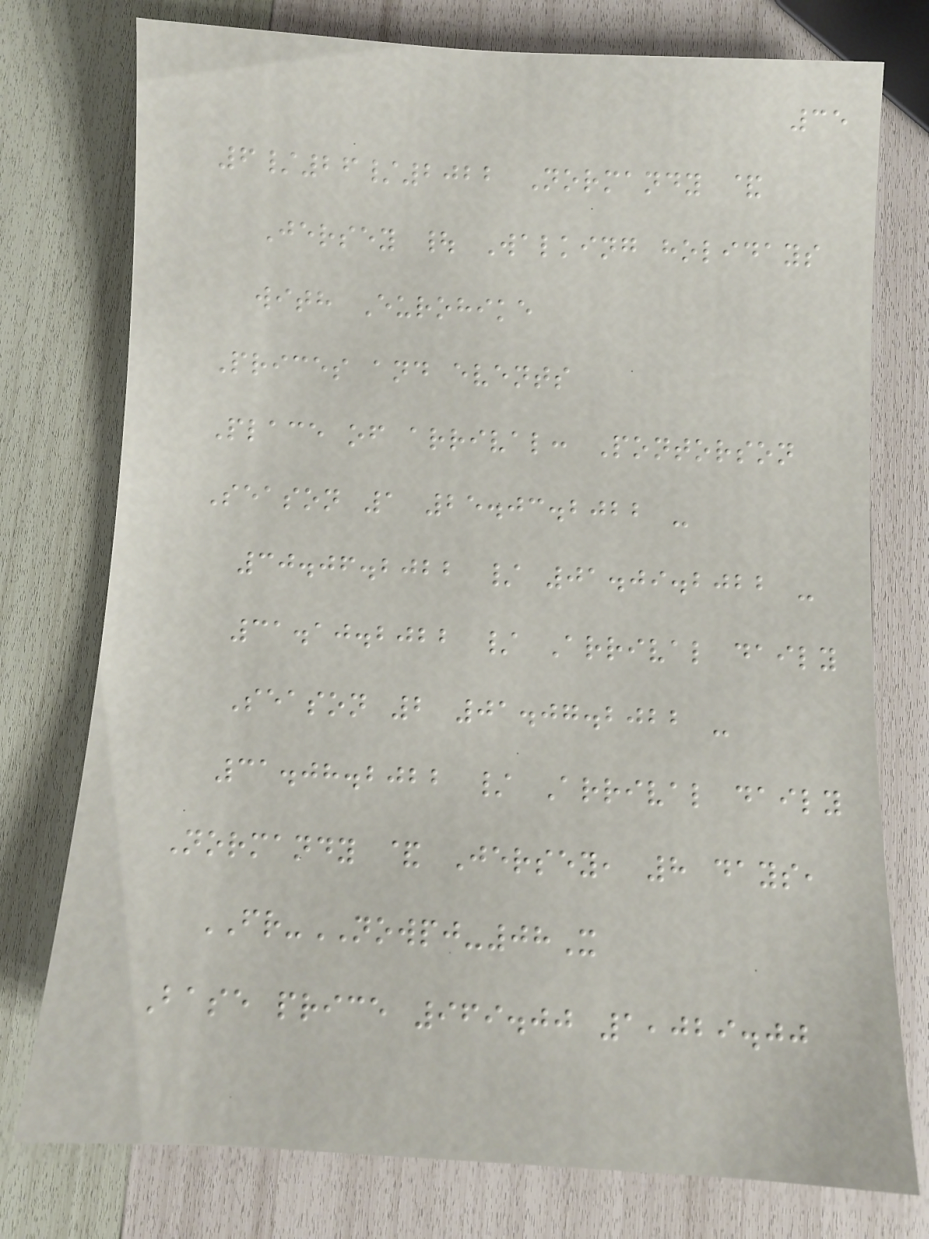35
6/26/2022 Normandy &
Jersey | Walking holidays
with Eurohike
Prices and events
Place of arrival: Pontorson
Season 1 25.03.2022 -
30.06.2022 / 01.09.2022 -
31.10.2022 / Arrival daily
Season 2 01.07.2022 -
31.08.2022 / Arrival daily
Normandy & Jersey, 8 days,
FR-NOWPJ-08X
Base price 969.00 1,029.00
